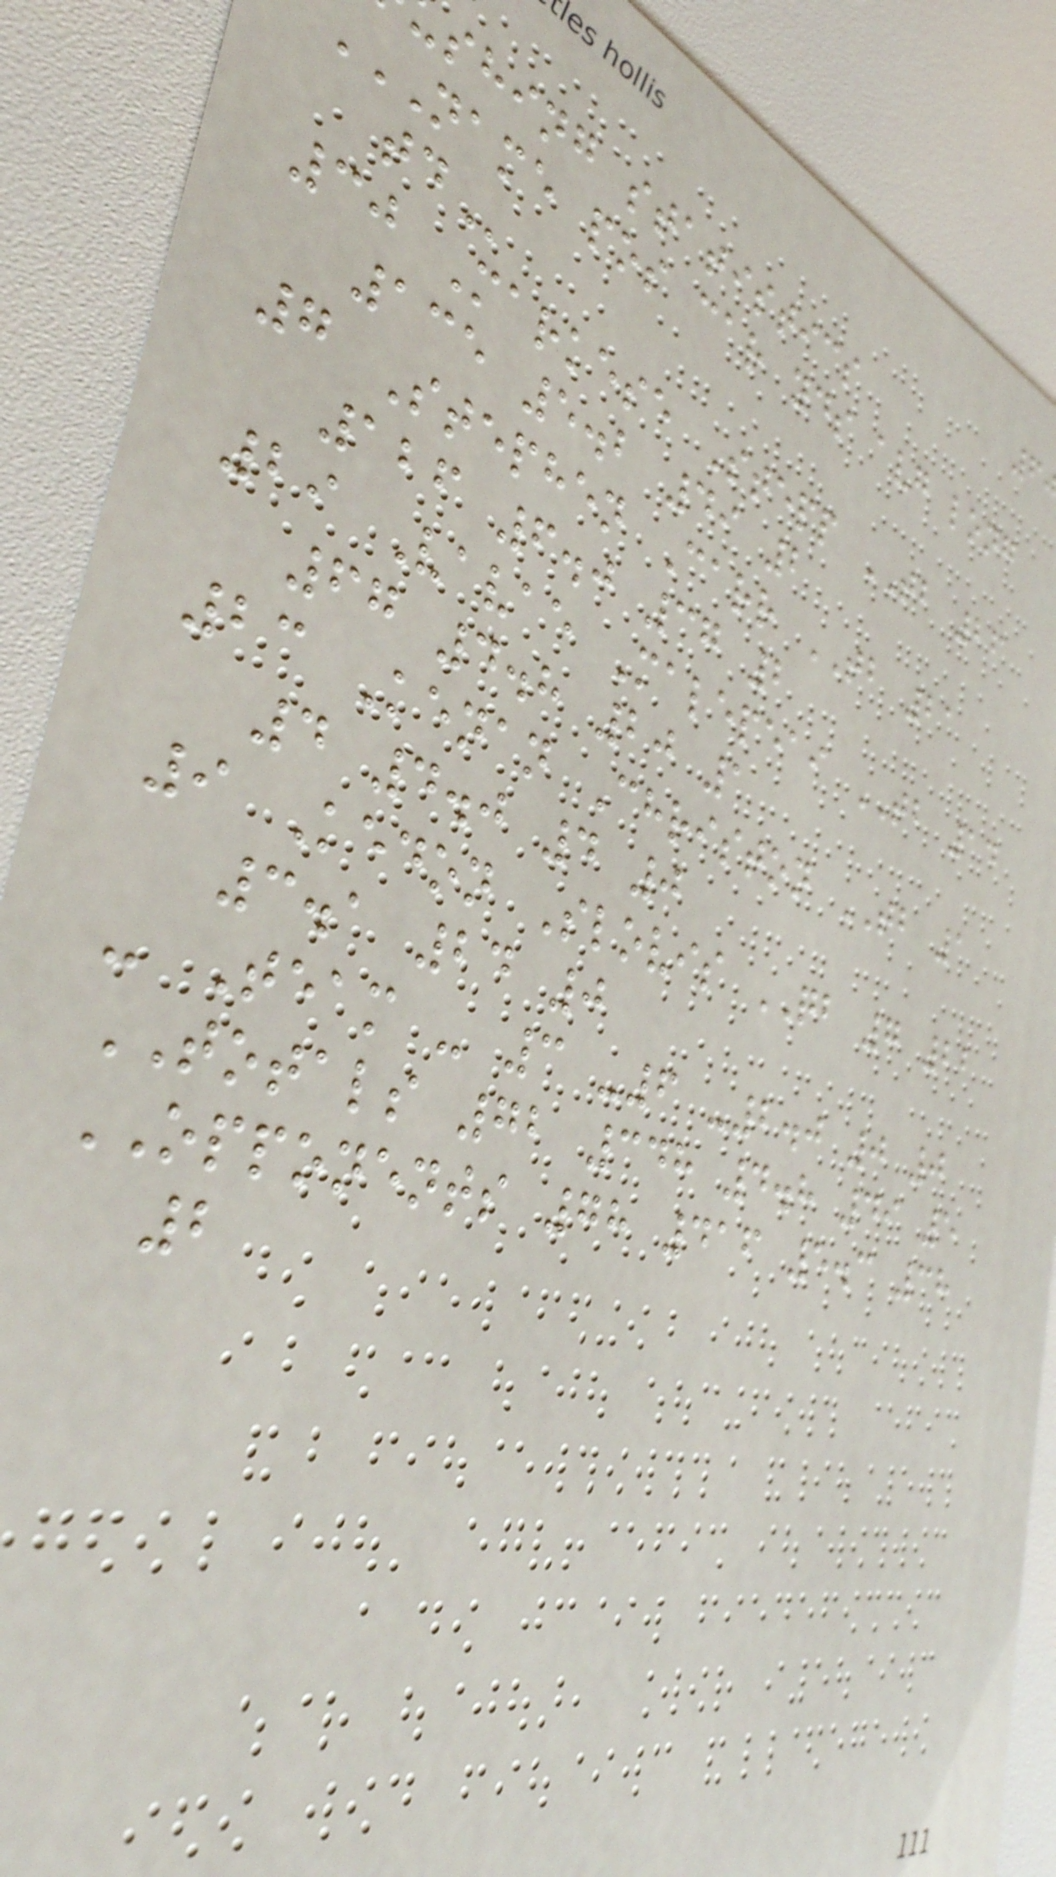shing statistics
NAME pos car yds avg long
30 Markese Stepp TB 26
135 5.2 49 2
7 Stephen Carr TB 21
126 6.0 37 2
29 Vavae Malepeai TB 14
67 4.8 20 1
23 Kenan Christon TB 1
4 4.0 4 0
9 Kedon Slovis QB 7 22
3.1 24 0
- Team - 3 -6 -2.0 0 0
TOTALS 72 348 4.8 49 5
OPPONENTS 78 416 5.3 38
2
